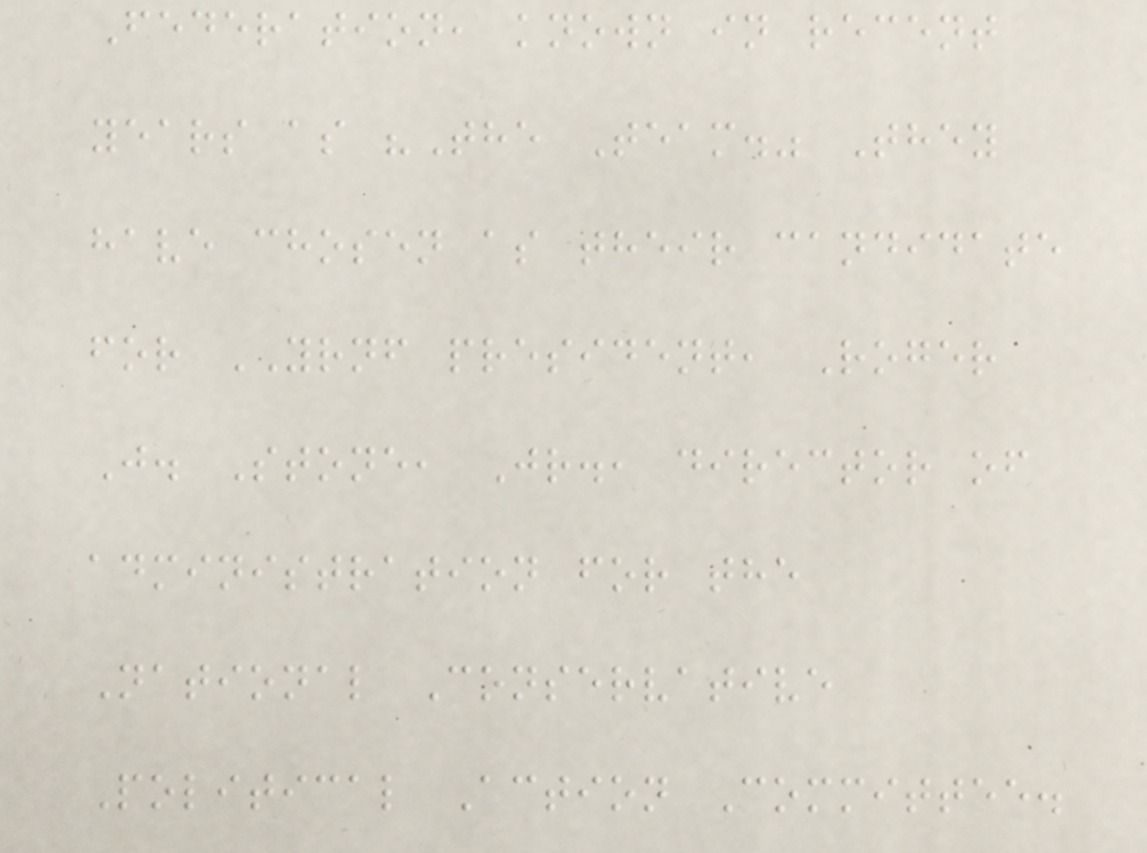Federation, known in recent
years as "The Team." They
have chosen as their candidate
for YRNF president, Roger
J. Stone, Jr., director of
administration for the
National Conservative
Political Action Committee.
